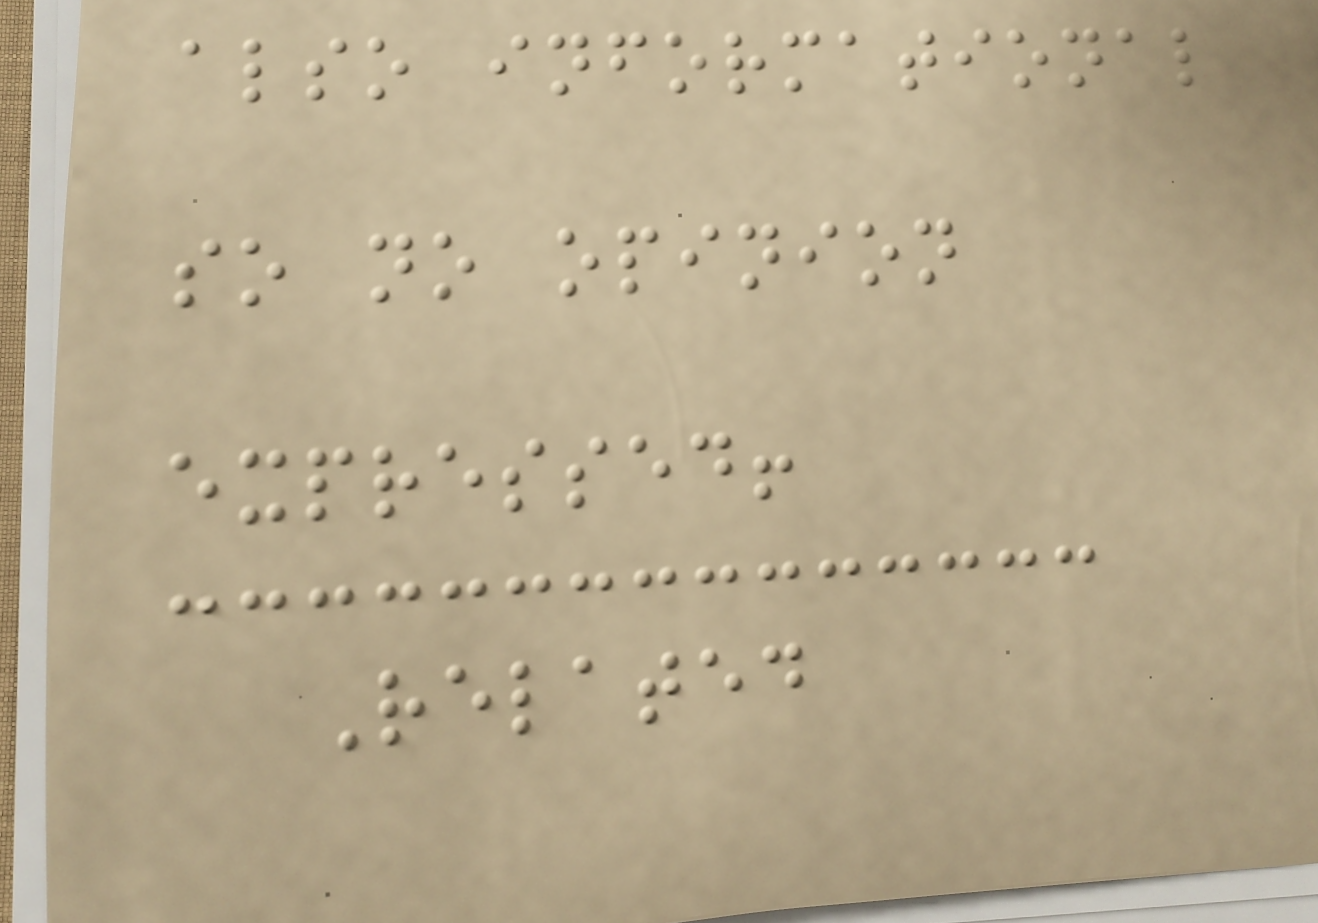also informational
so no opinion
expressed!
Related
